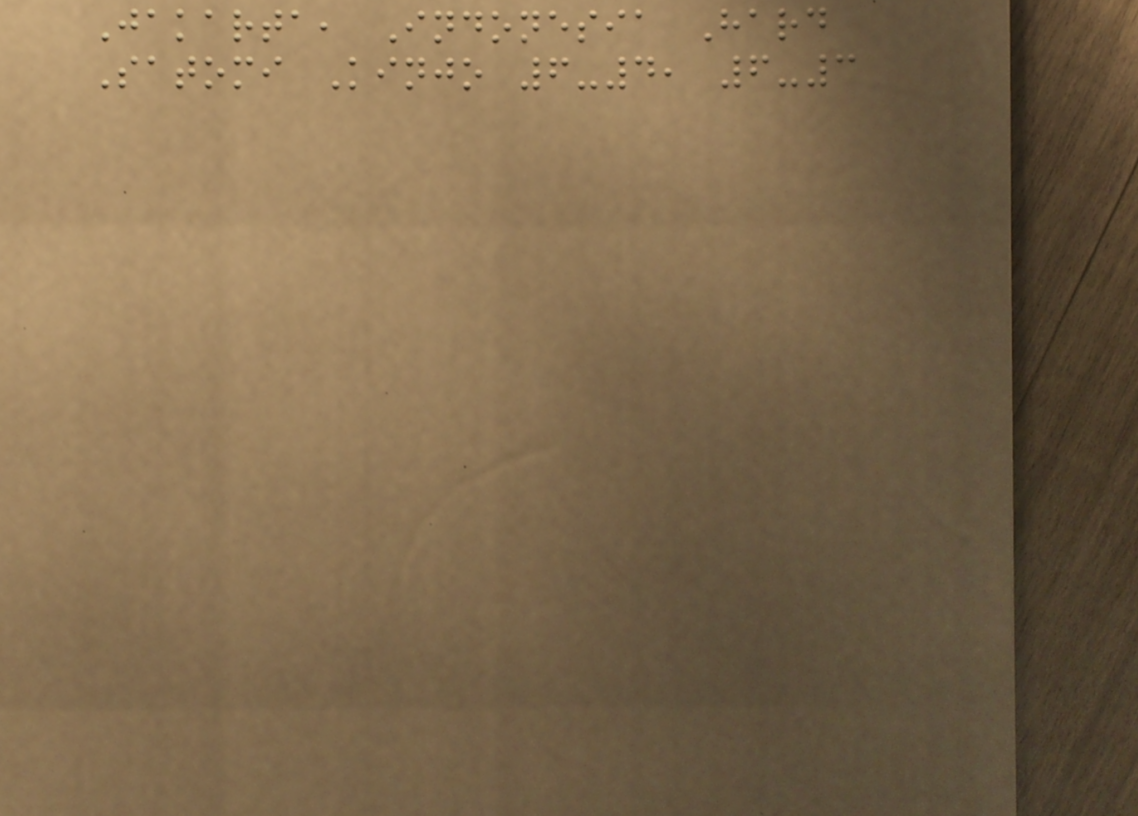Jakarta, Indonesia Hard
Satomi Kinjo 6-4, 6-3
